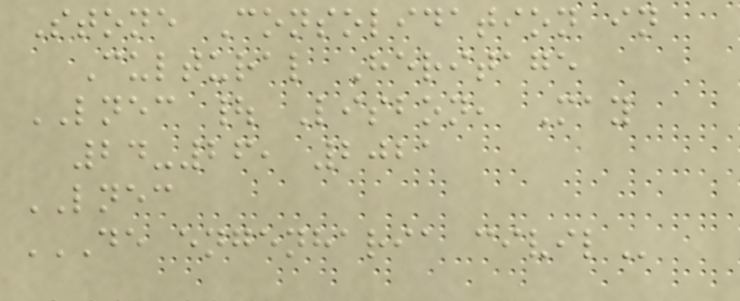Stone Consolidation in
Cultural Heritage
LNEC | Lisbon, May
24-26, 2021
LNEC
DE ENGENHARIA CIVIL
